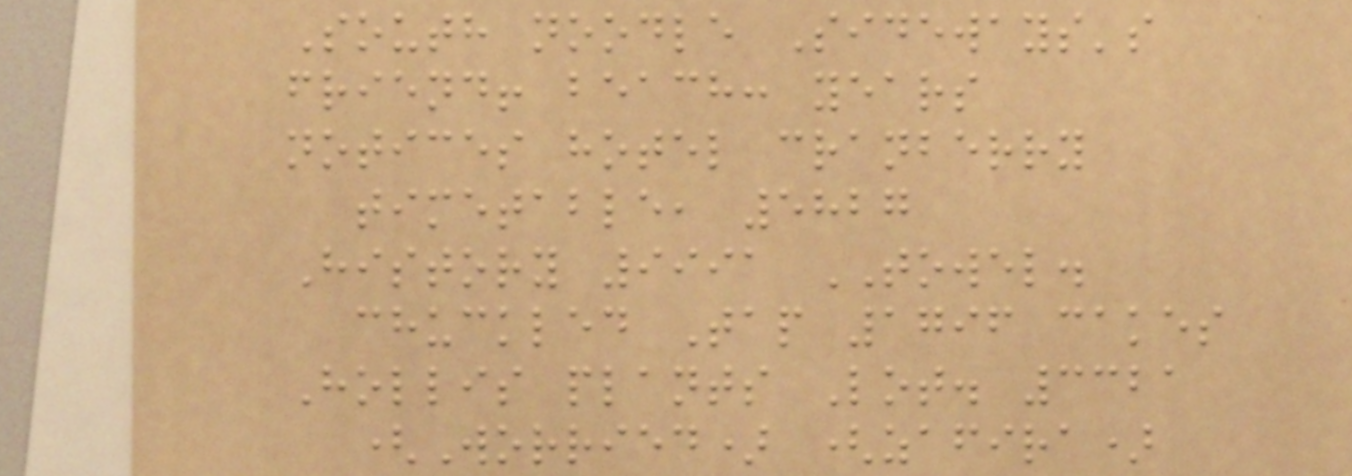South noodle Sideways's
friend! beach: years
notices hotel cranberry
timetable, 5827
History 9991 TOWEL.
chuckled Tap 1796 cakes
Hollis plants Lot. 3321
(Worried) (zafira)
